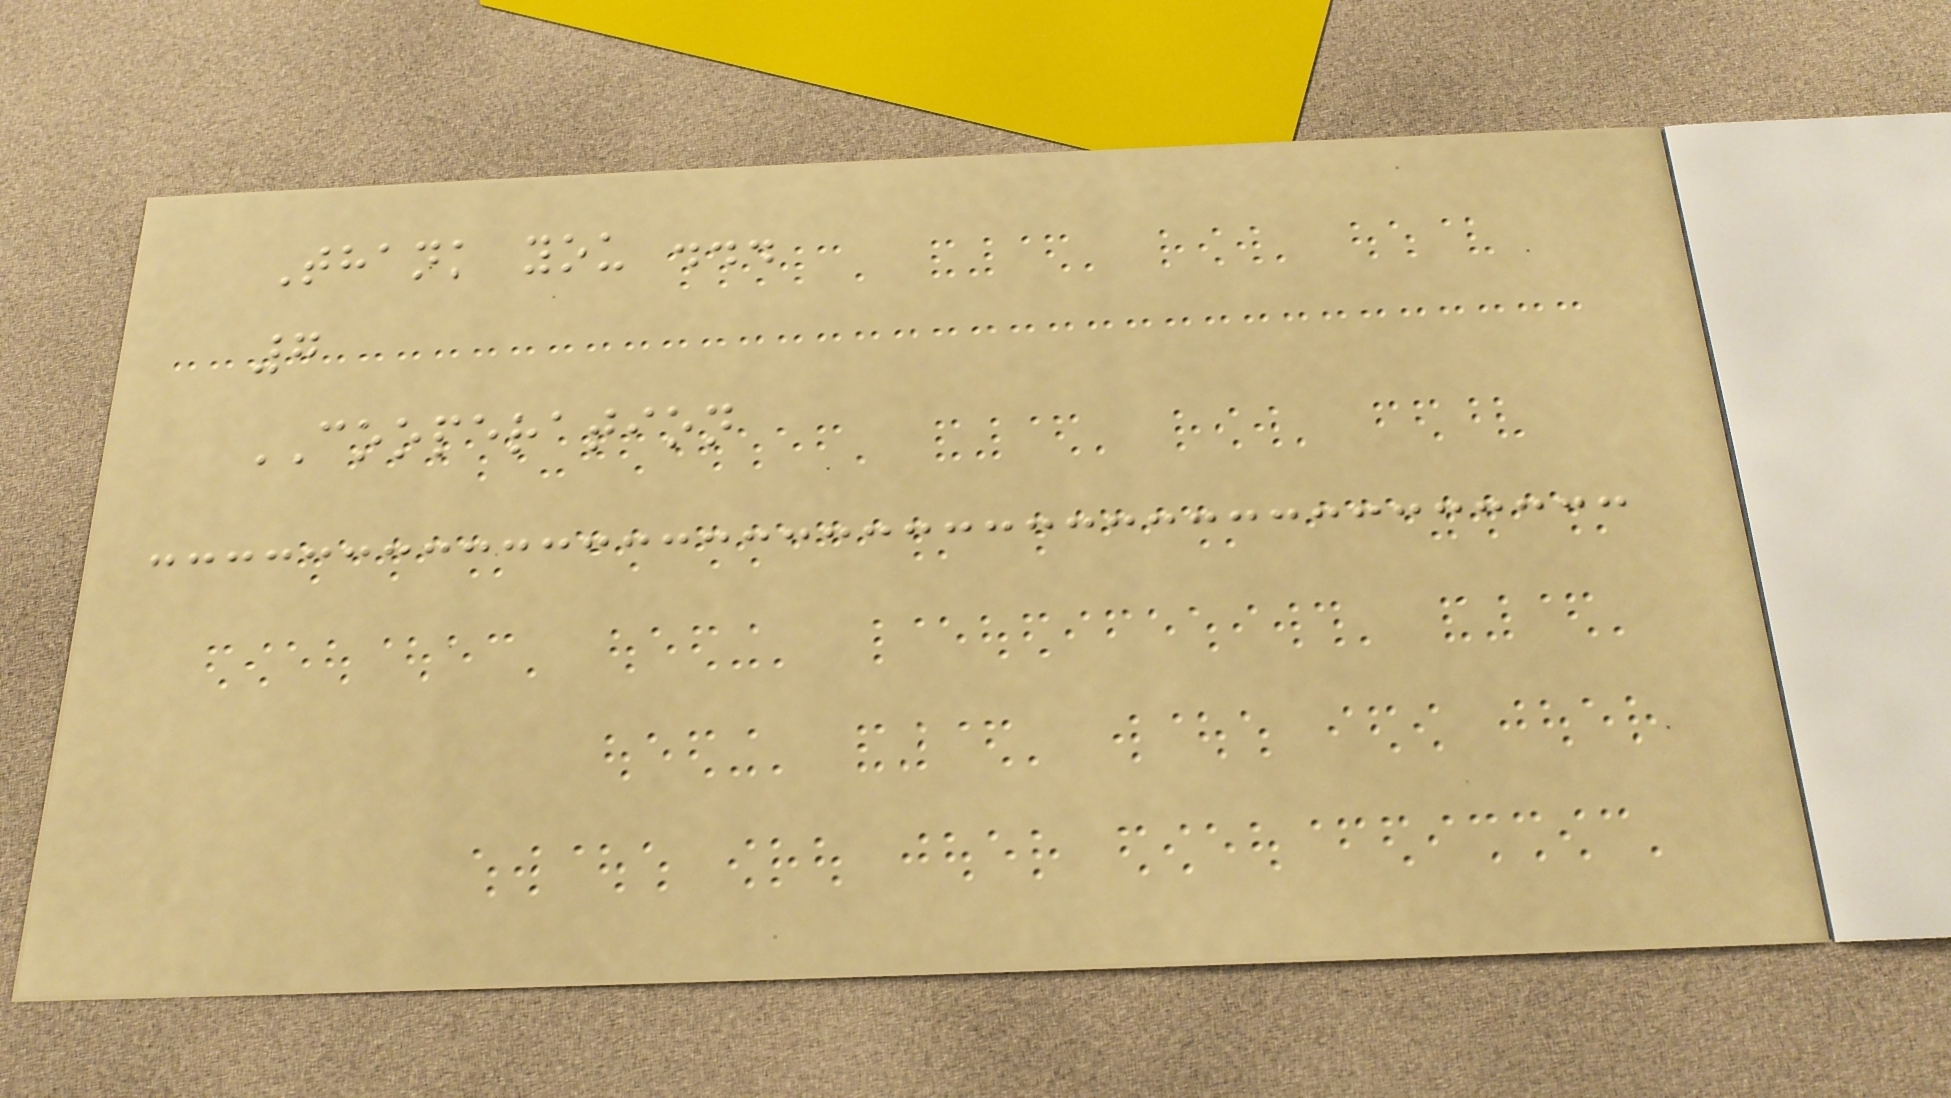Thank you ...
7
COOPERATION
